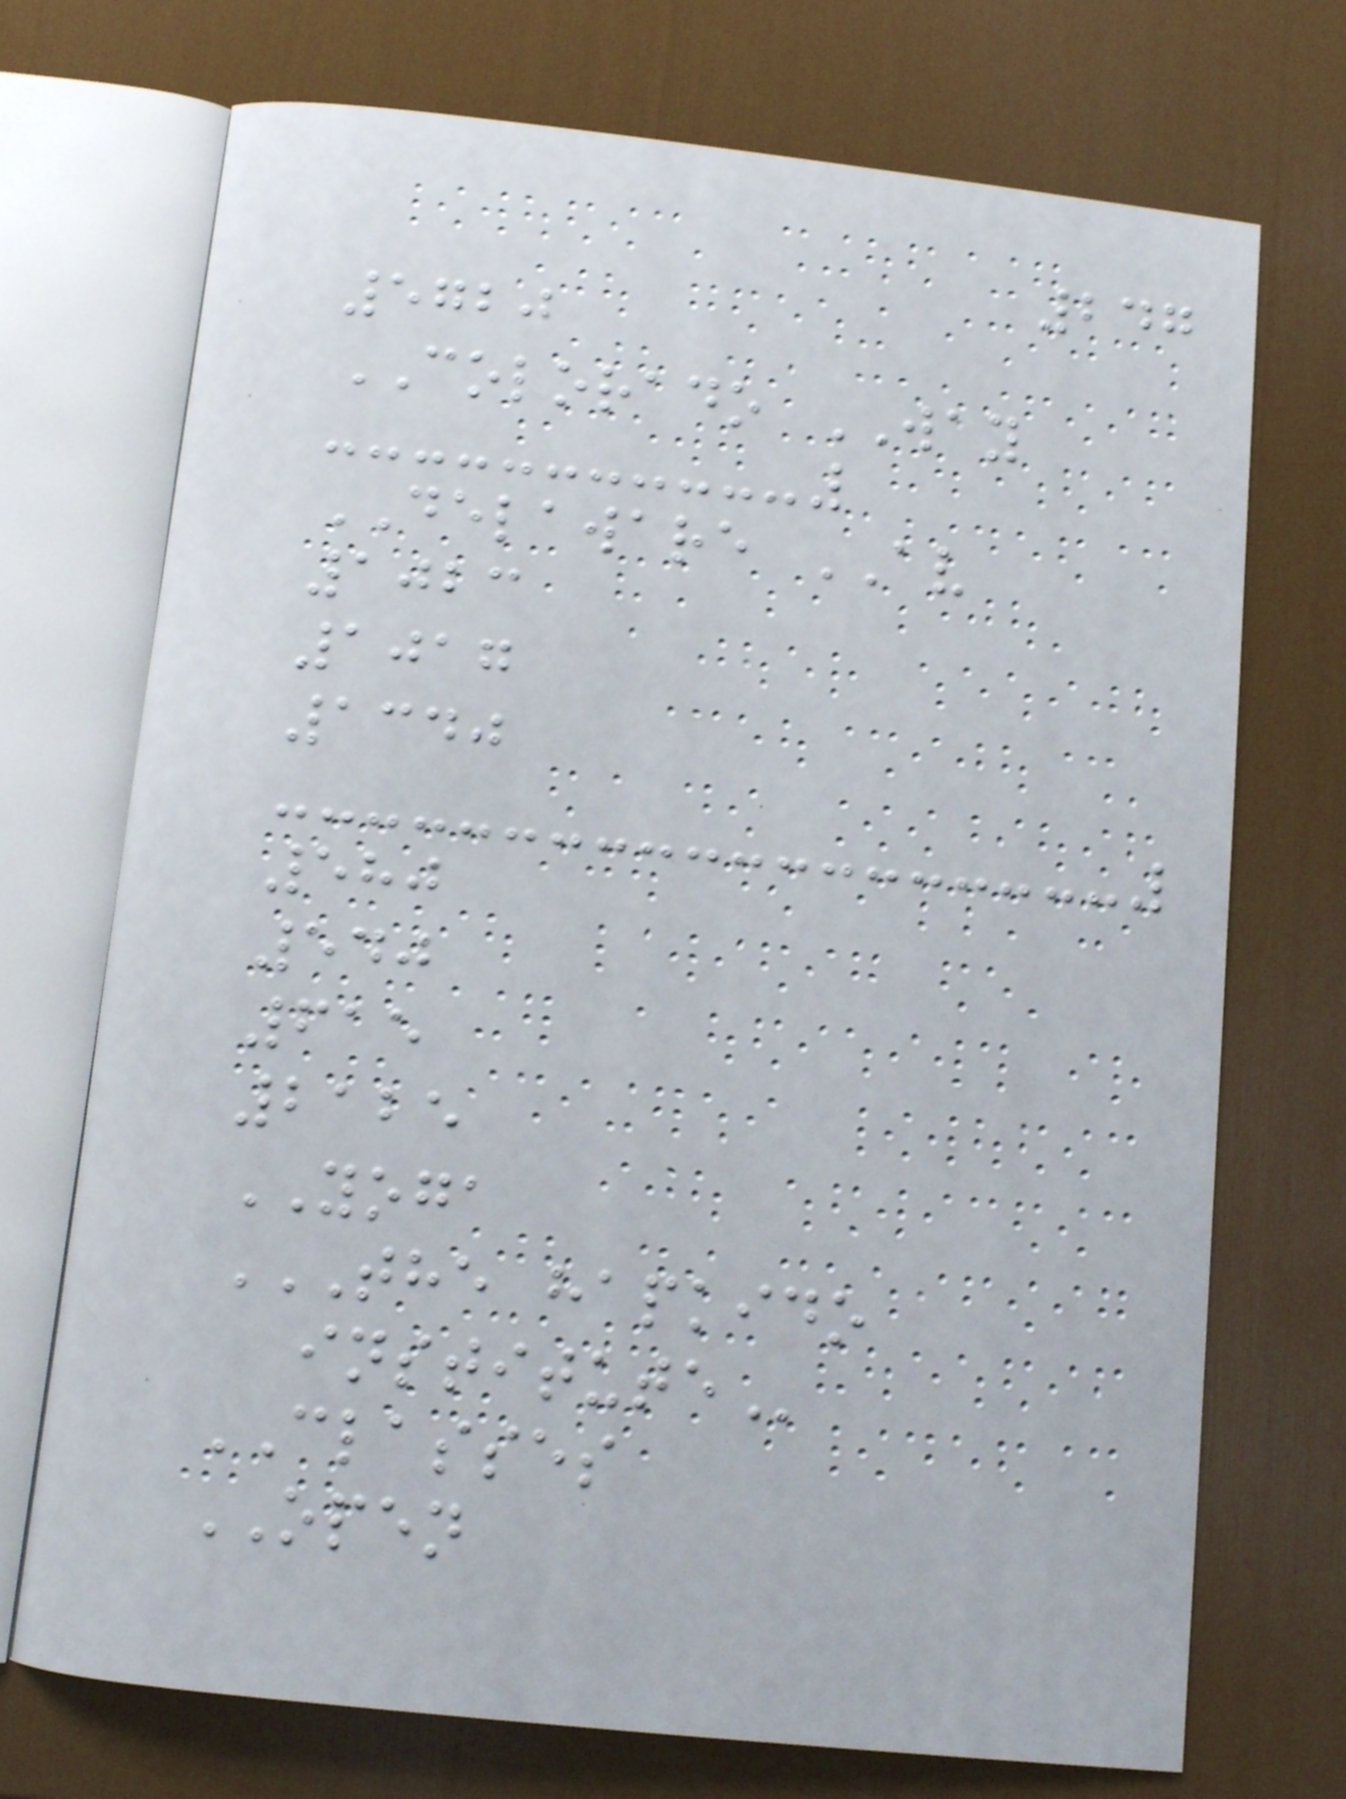247
5720
COLORADO WAY
DELAWARE AV
1023
1017
1340
580
540
615
2125
YOGA
THE HAPKIDO
INSTITUTE
CLASSES
OPEN
